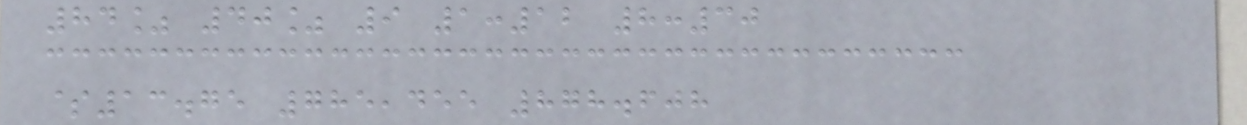84% 40% 9 1:12 8:30
$13.75 785,455 878.608
